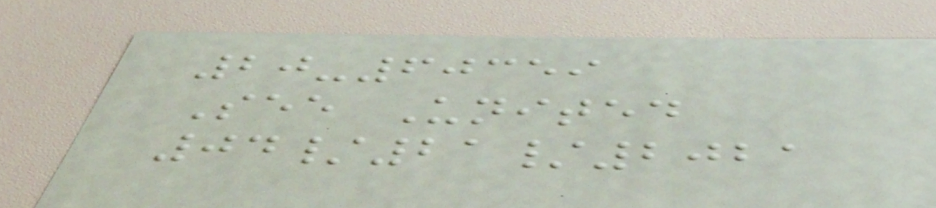20-60359
See United
04/21/2021
